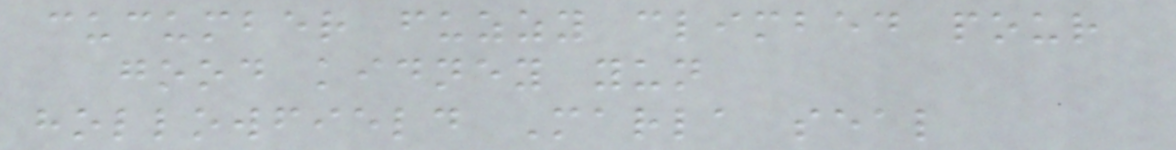cucumber fuzzy climbed pour
good kidney yun
hollowfield Marla seal
